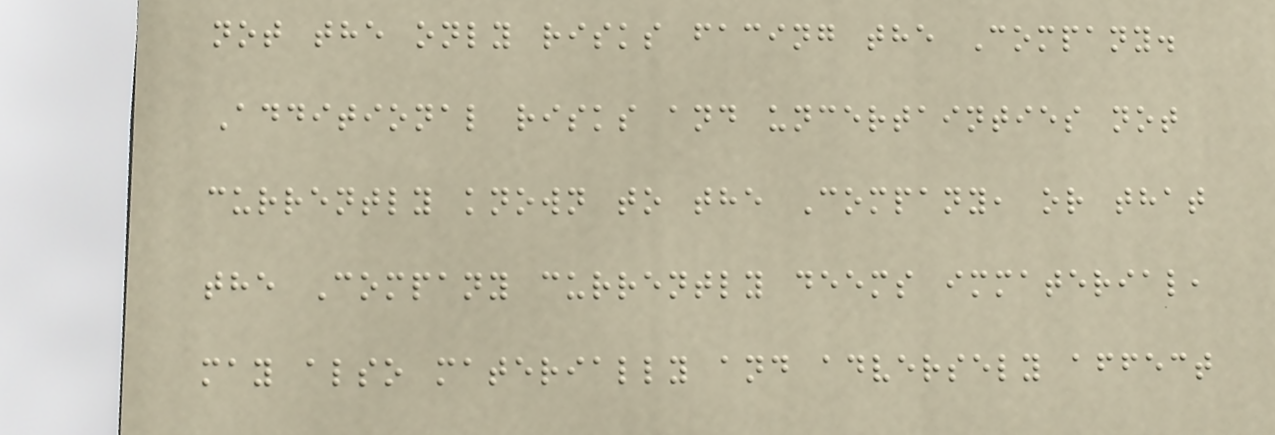not the only risks facing the Company.
Additional risks and uncertainties not
currently known to the Company, or that
the Company currently deems immaterial,
may also materially and adversely affect
